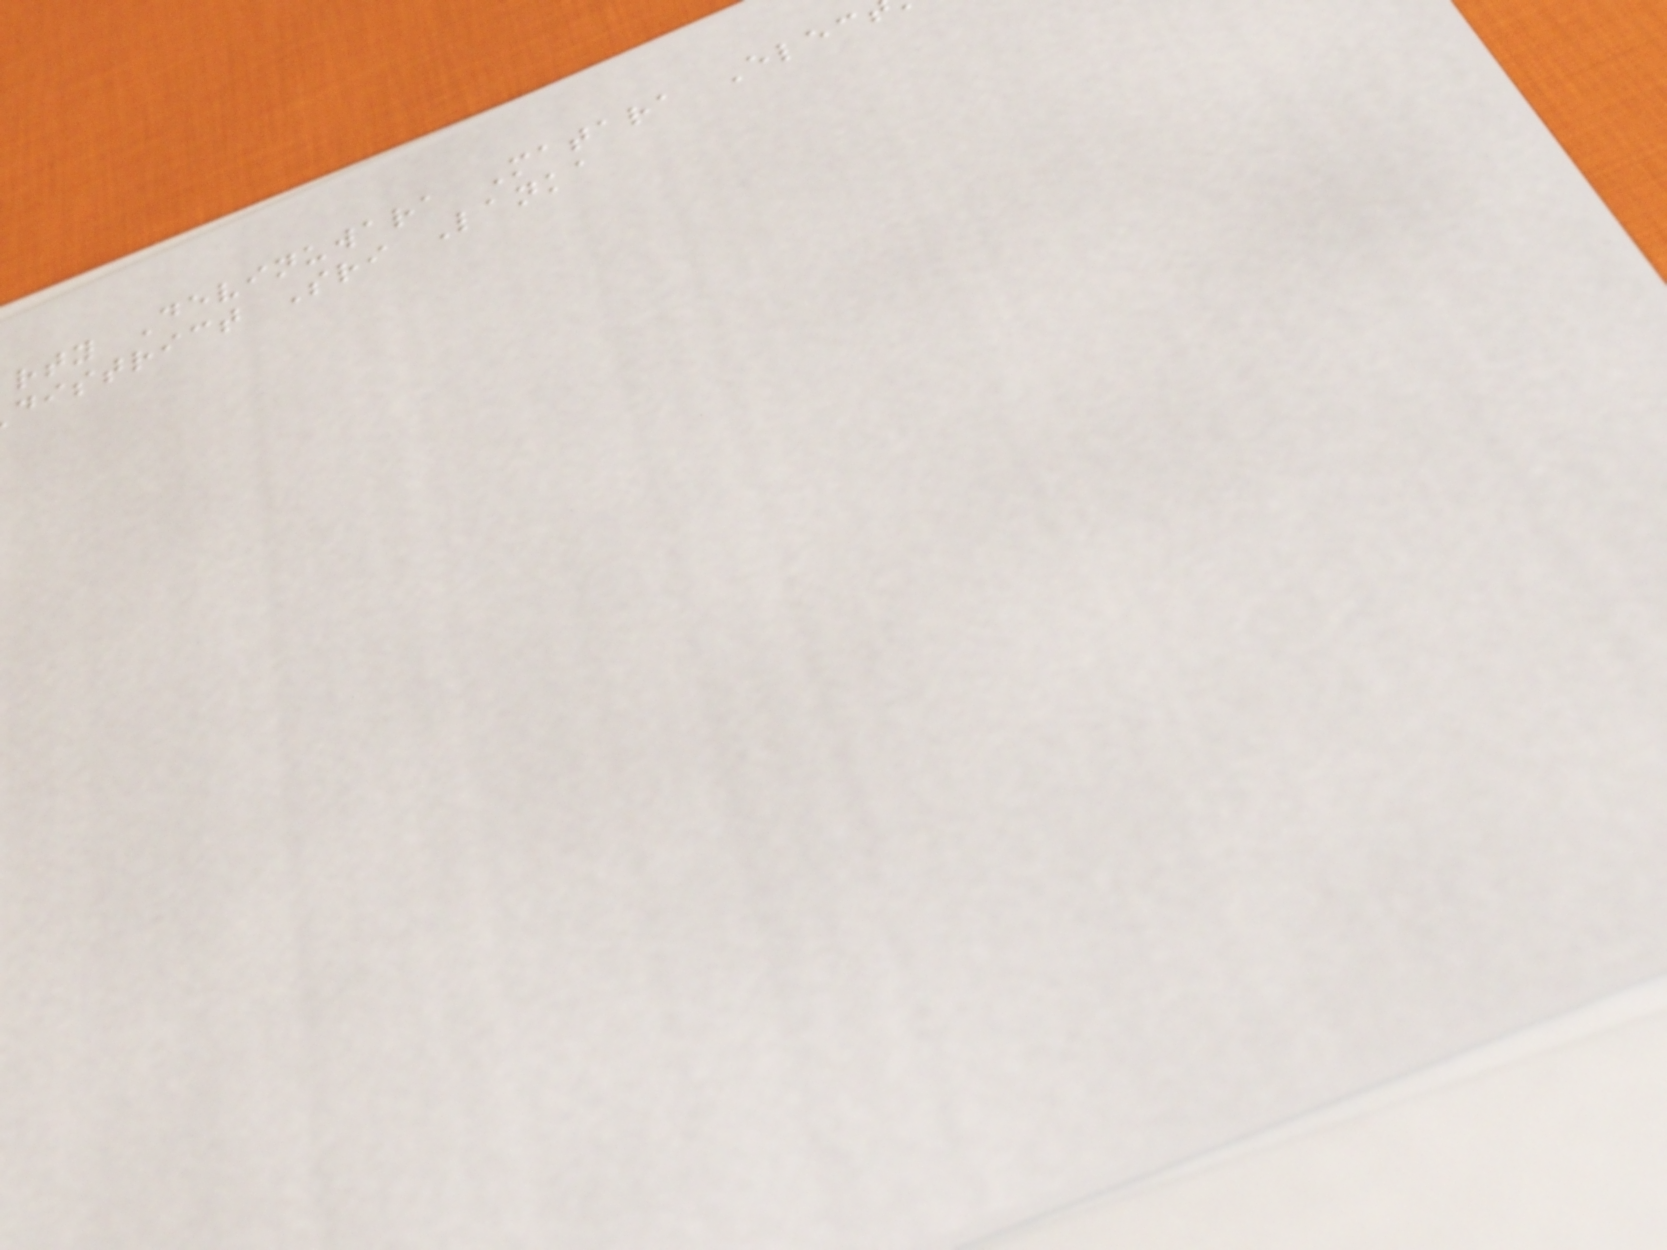rty Devinuwara Matara Elec
district Sri Lanka
